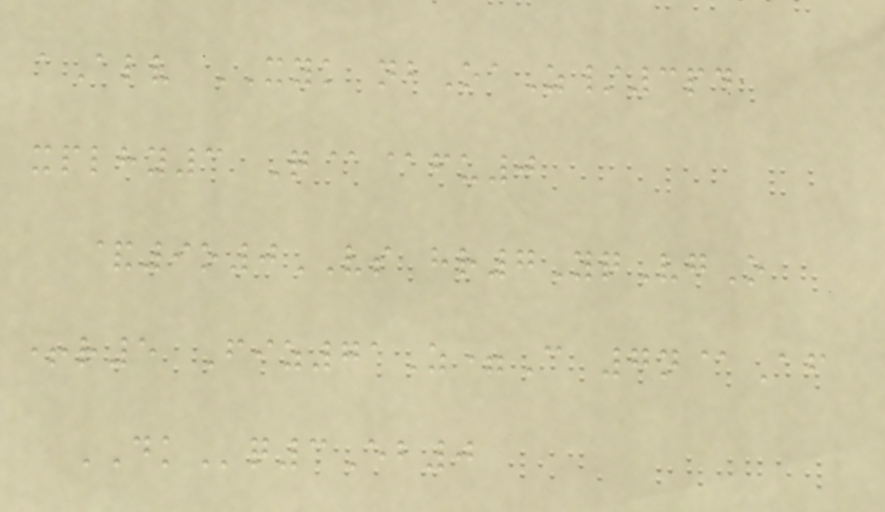aAlv XYK nbOaZ/3pd
xplhy3 Q@@fu0
&9o0VS hr7YqVgO
+r5 Fiz71Z=C 7n@Af
DKq3Eb0
